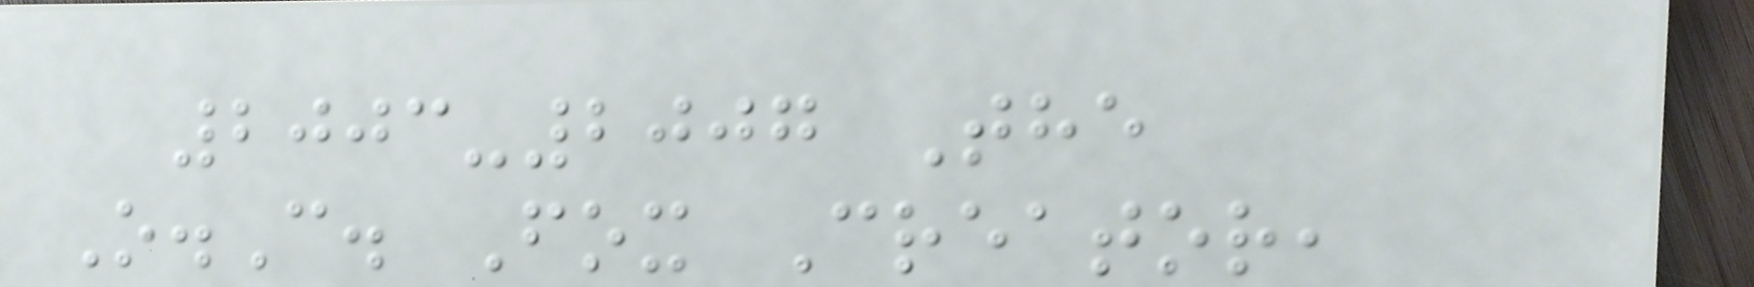2003-2007 The
O.C. Fox Creator,
